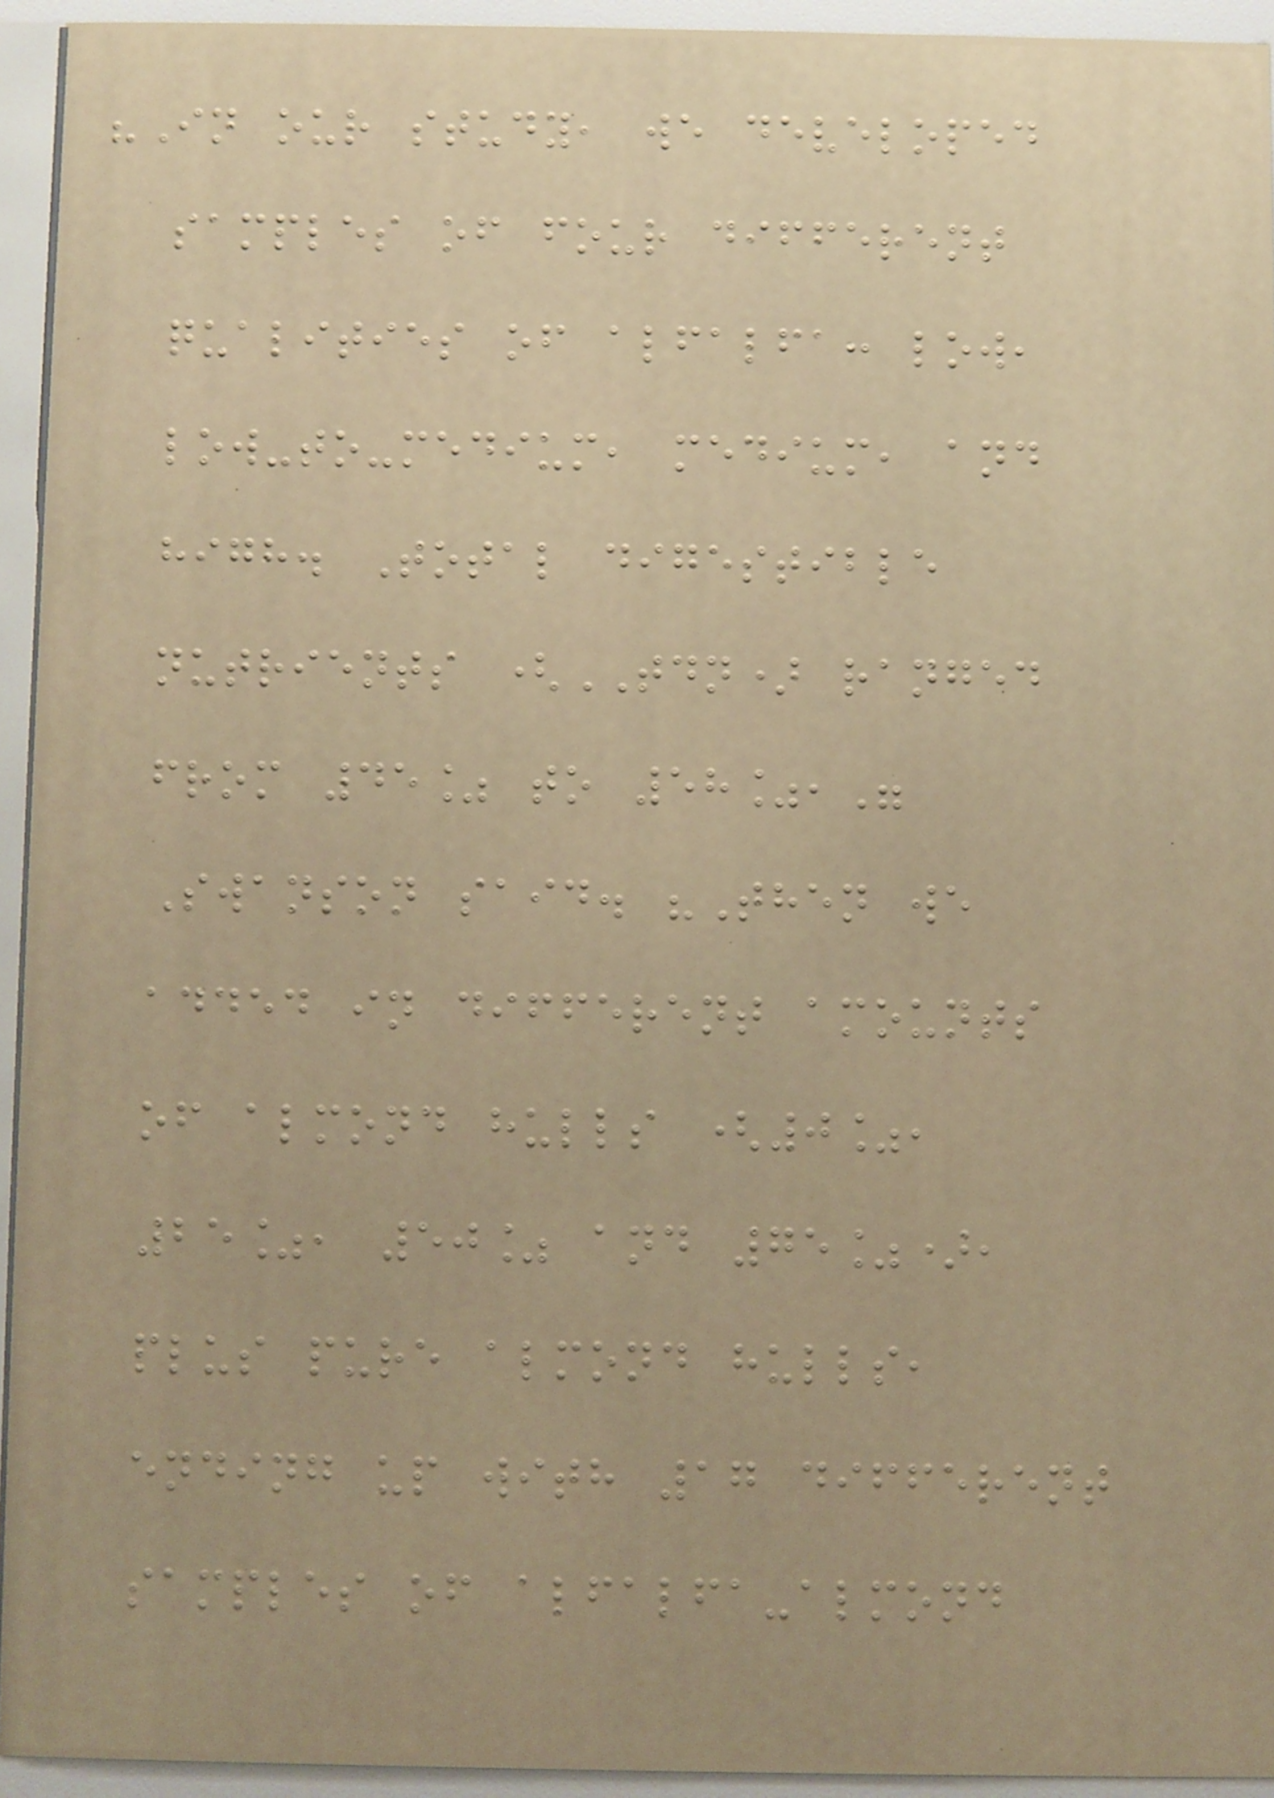"In our study, we developed
samples of four different
qualities of alfalfa: low,
low-to-medium, medium, and
high. Total digestible
nutrients (TDN) ranged
from 45% to 58%,"
Swanson said. "Then we
added in different amounts
of almond hulls (0%,
25%, 50% and 75%),
plus pure almond hulls,
ending up with 17 different
samples of alfalfa-almond
